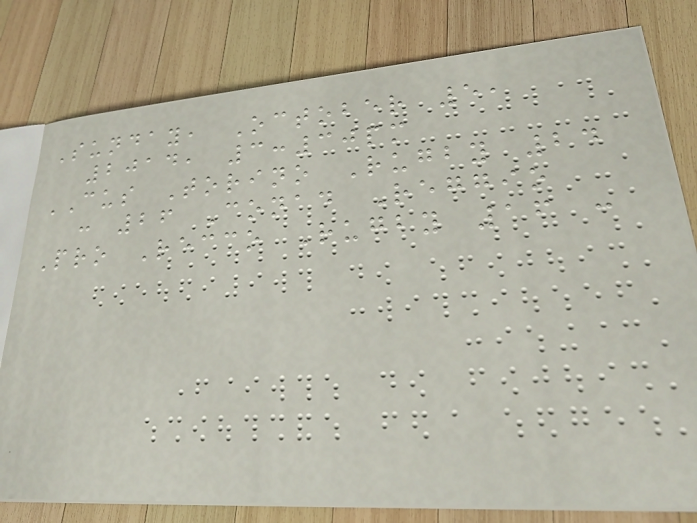Sunday, October 5,
2014, 3:30pm
CUS Torino Rugby 24
: 26 Conad Reggio
Pro Recco Rugby 16 :
